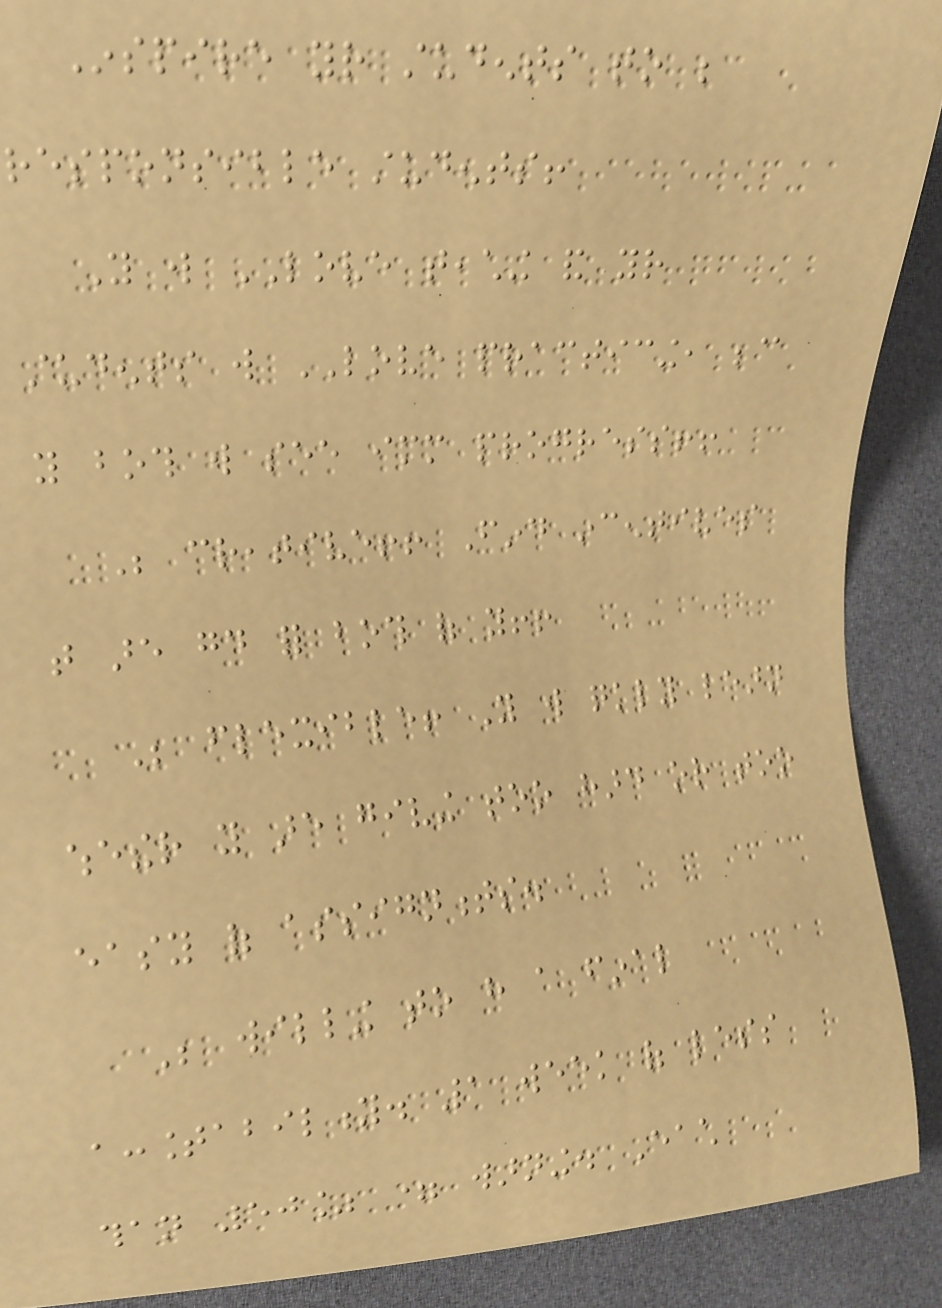Inspire your students to be
responsible students!
You will LOVE teaching and your
students will LOVE practicing, because
you both will see immediate progress!!
Be creative!! Find incentives
that are good for both of you!!
Be flexible! You will quickly learn
whether you are giving too hard or too
easy of assignments.
Be willing to have a final
accountability. 1 week of less
than 50% = warning. Each
